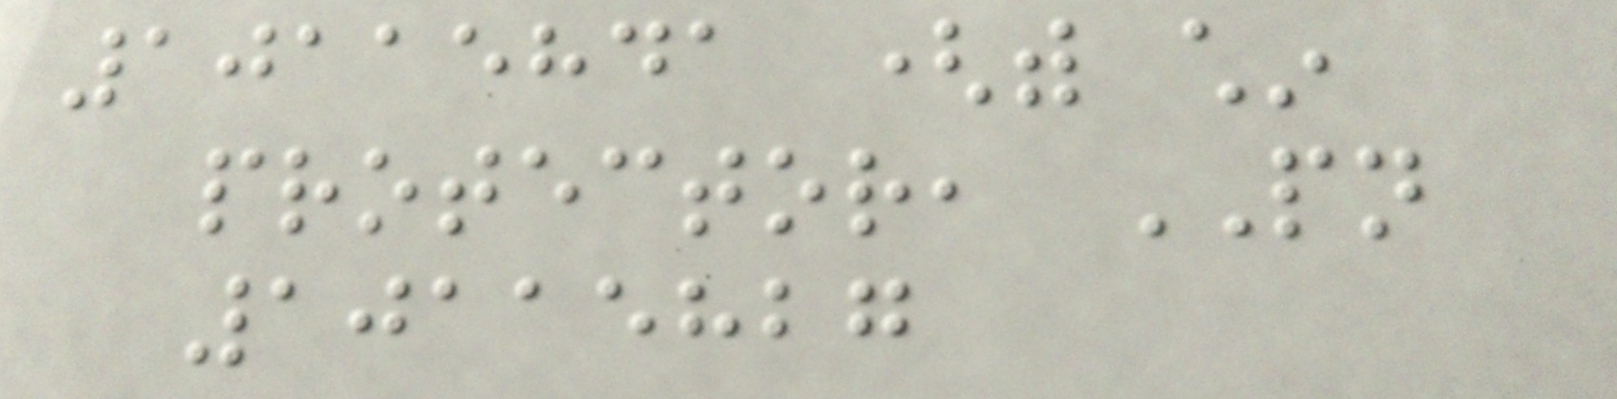10115841 (with chin
protector, PN
10115827
